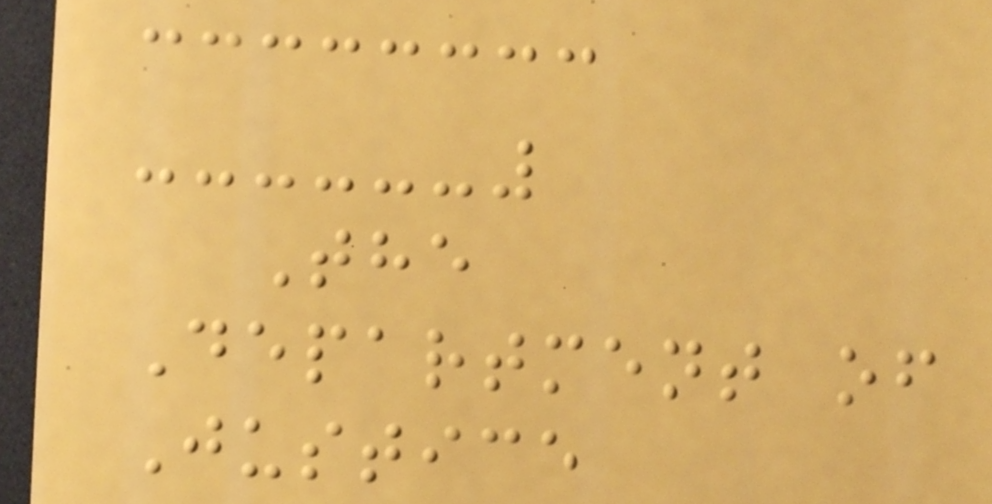The
Department of
Justice
